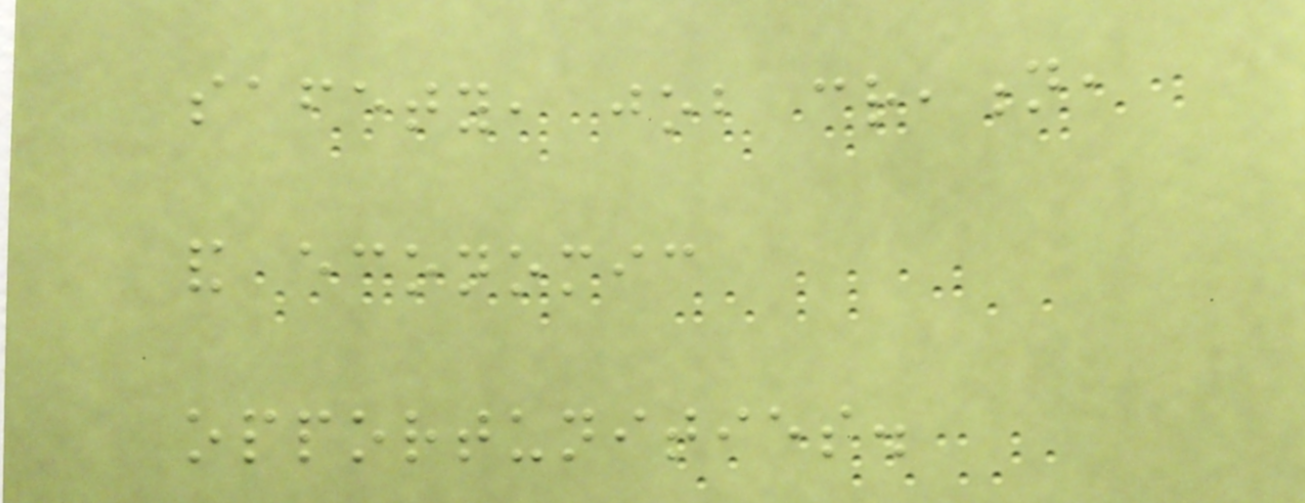safety, job creation,
and economic
opportunities.
